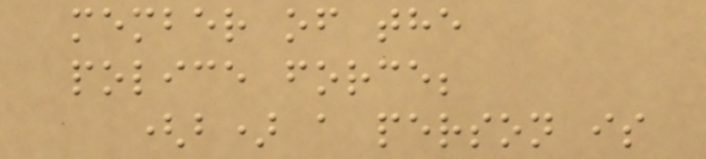member of the
police force;
(b) a person is
